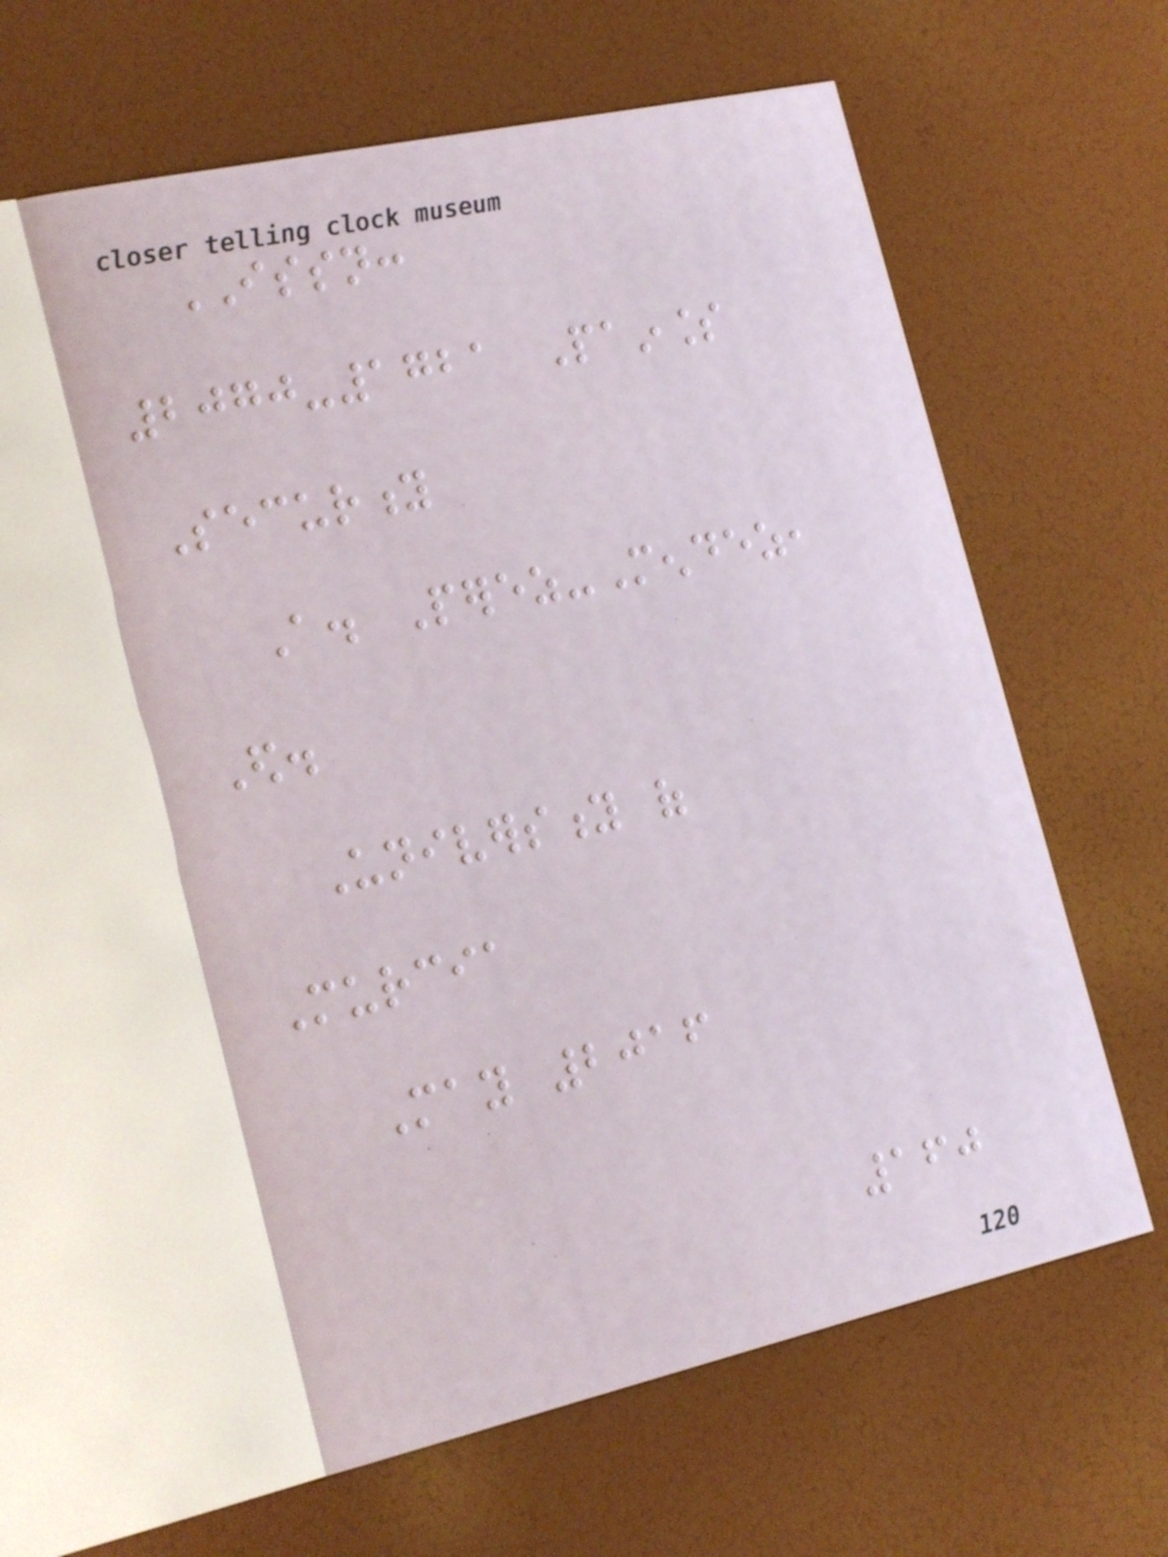ISSN:
2070-1721 Painless
Security
A. Perez-Mendez,
Ed.
University of
Murcia
May 2016
160
